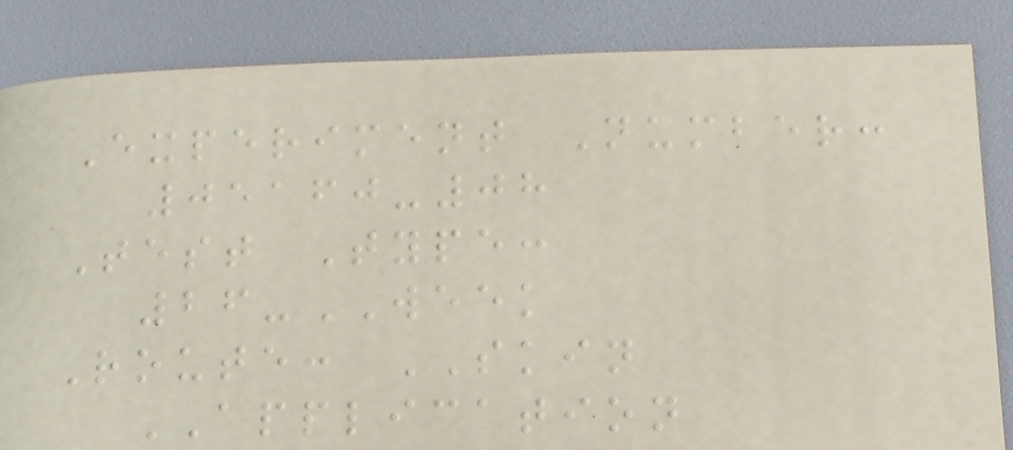Experiment Number:
05160-08
Test Type:
26-WEEK
Route: SKIN
APPLICATION
